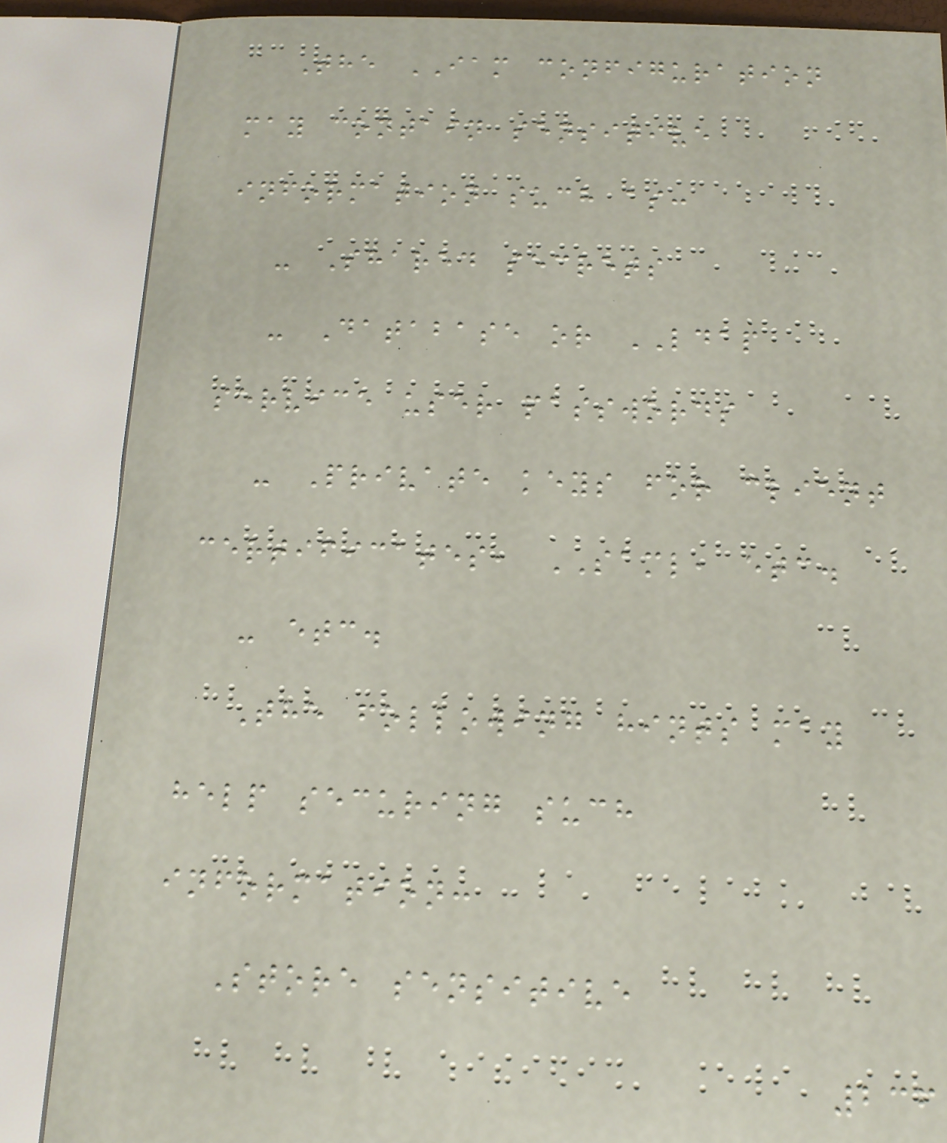The IAM configuration
may contain sensitive
information such as:
- Shared secrets
- Database or LDAP
service user passwords
- Private keys for client
certificates, SAML, etc.
- etc.
The following hints may
help securing such
information:
Store sensitive
236
